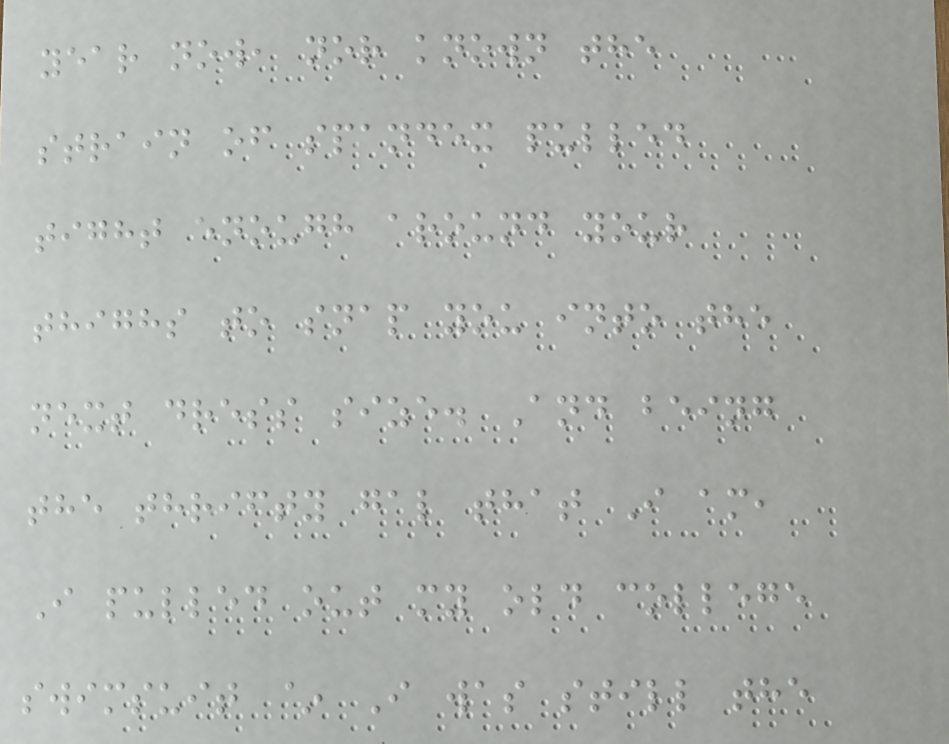year now, nor known the
strain of spandex pulled
tight enough around your
thighs to snap you into the
next dress size. And being
the thrifty gal that I am,
I pulled out my old college
swimsuit ~ I was still the
